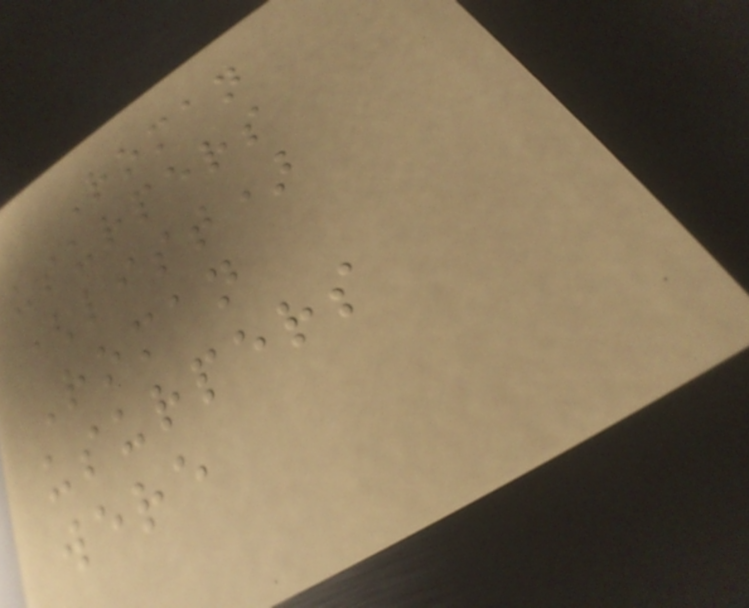Roman
usurpers
(list)
Roman
usurpers
were
